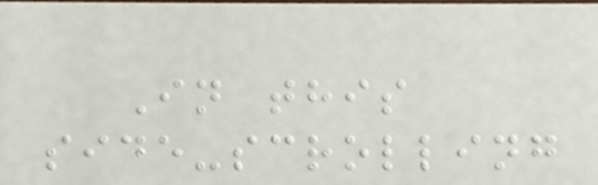In this
side-scrolling
